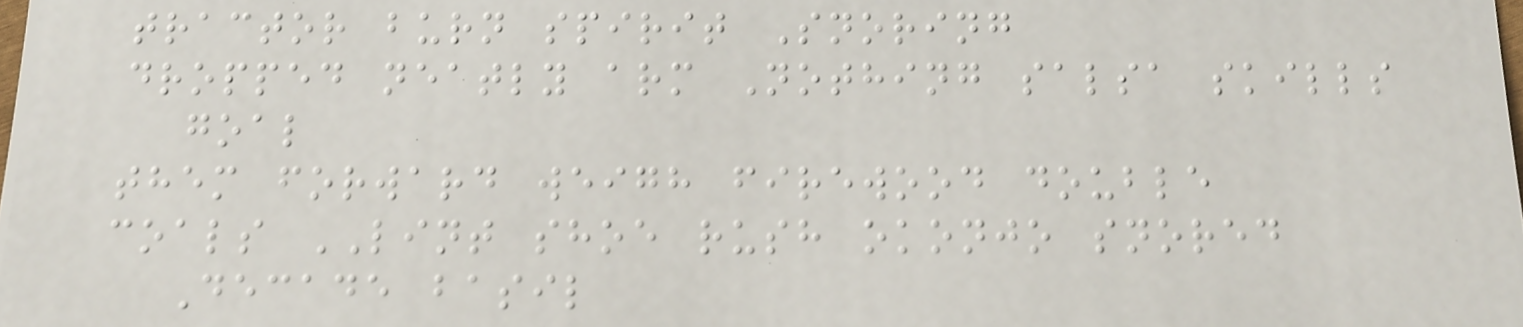tractor burn spirit Snoring
dropped neatly arm Nothing salsa skills
goal
them forward weigh firewood double
coals LINT shoe rush okonjo snored
Decade basil
